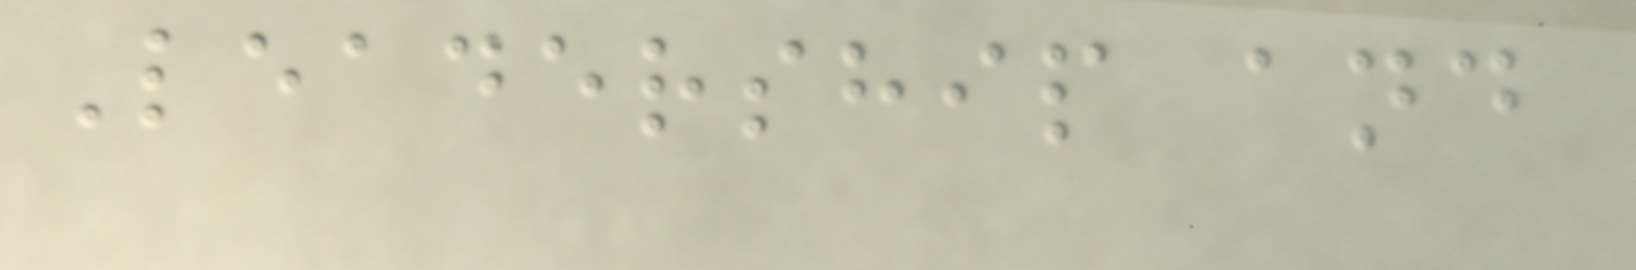Leadership and
